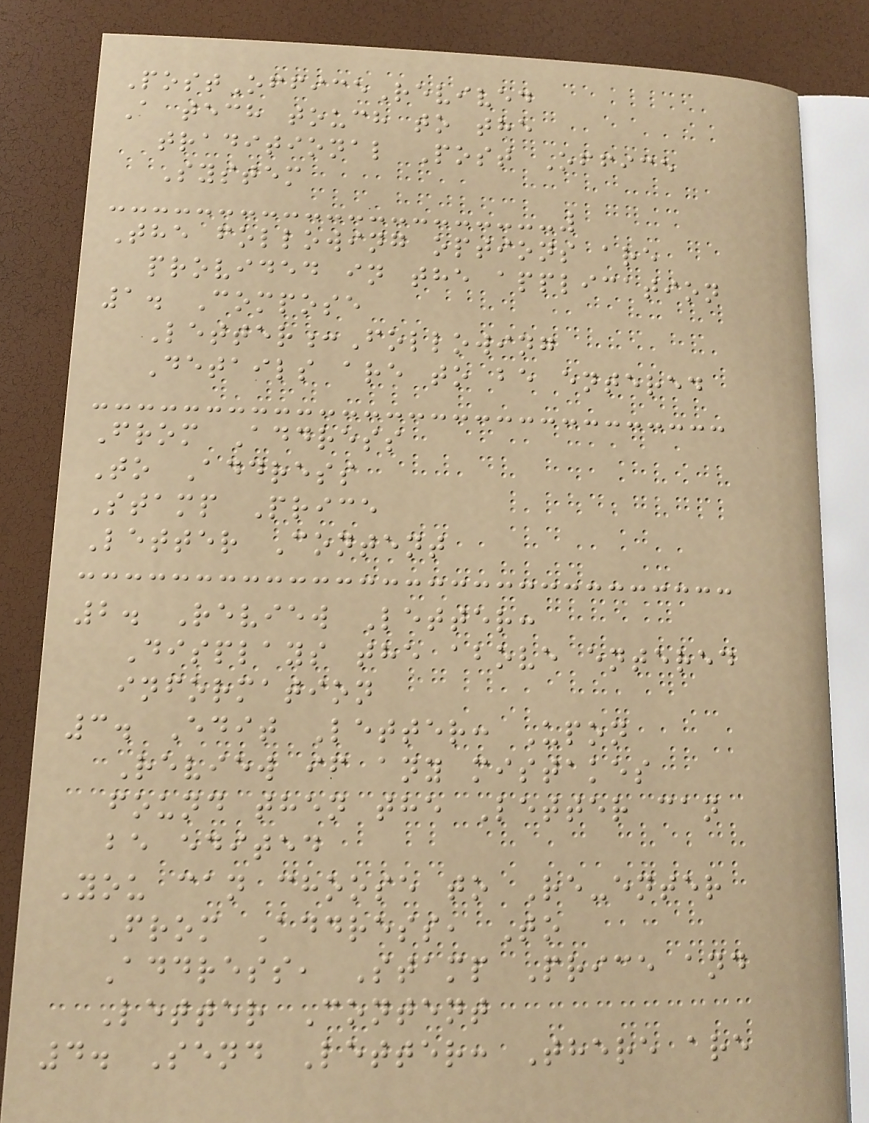PostOfficeRevived
A tech touch to the
traditional Post Office
System
The following options are
provided in the application
1. Compose
Letter:Following
Details are to be entered
From Address
To Address
Stamp Price
Letter Content
2. Review Letter:
Displays the above entered
information
3. Edit Letter: Upon
Review if any mistakes
found then the Letter can
be edited
You can choose to Re-enter
From Address, To
Address, Stamp Price and
Letter Content
4. Send Letter: There are
